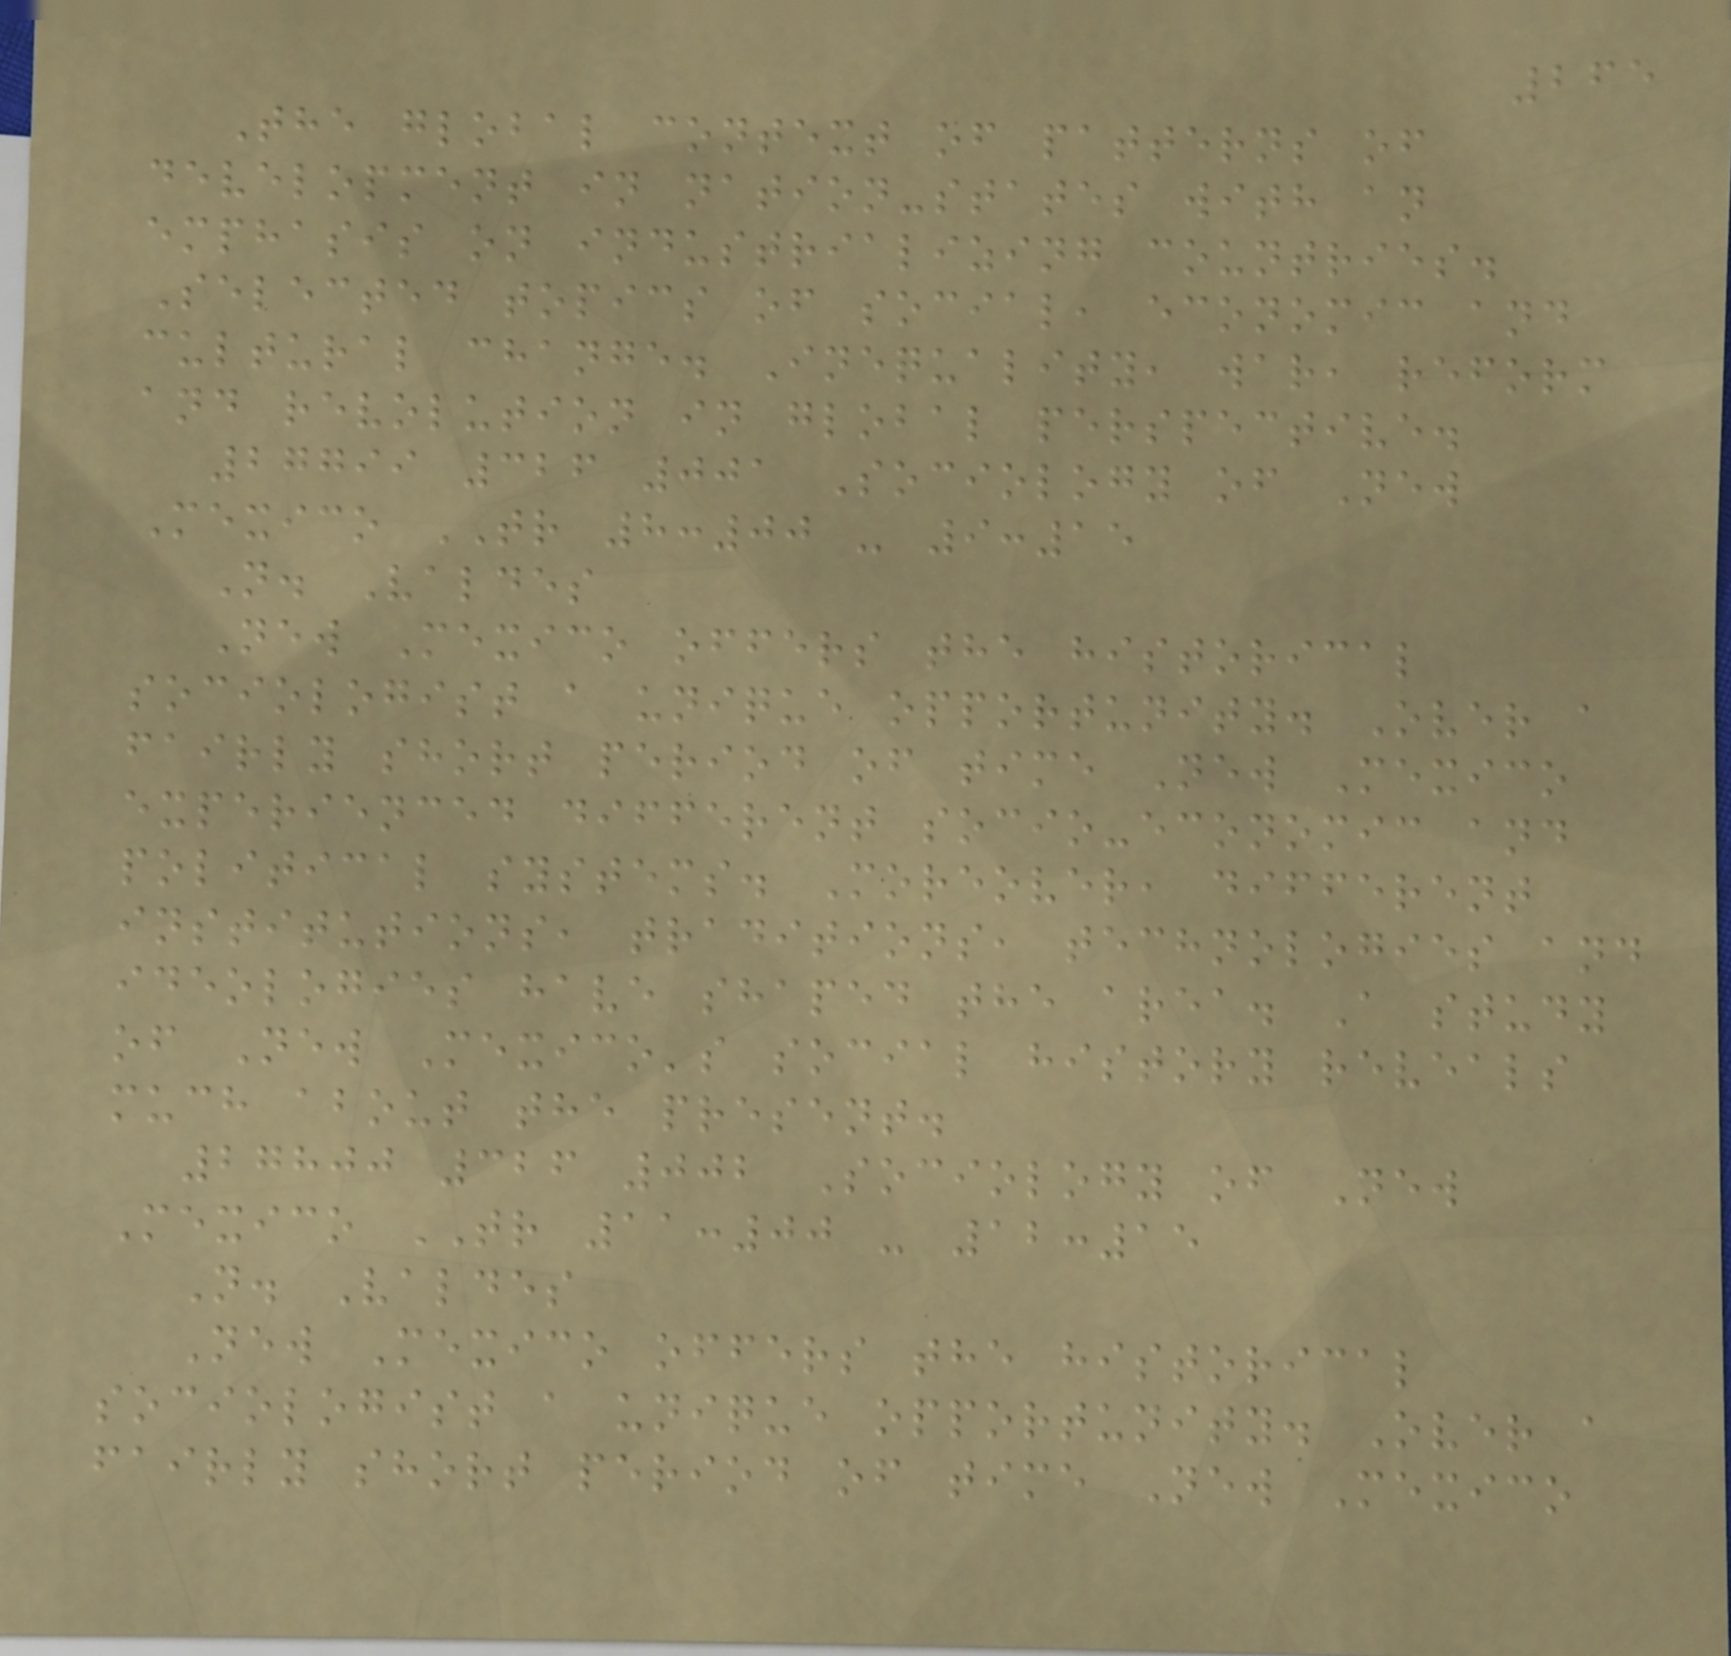265
The global context of patterns of
development in nation-states with an
emphasis on industrializing countries.
Selected topics of social, economic and
cultural change. Inequality, war, reform
and revolution in global perspective.
27799 326 001 Sociology of New
Mexico TR 8:00 - 9:15
N. Valdes
New Mexico offers the historical
sociologist a unique opportunity. Over a
fairly short period of time New Mexico
experienced different socio-economic and
political systems. Moreover, different
institutions, traditions, technologies and
ideologies have shaped the area. A study
of New Mexico's social history reveals
much about the present.
27800 326 002 Sociology of New
Mexico TR 11:00 - 12:15
N. Valdes
New Mexico offers the historical
sociologist a unique opportunity. Over a
fairly short period of time New Mexico
